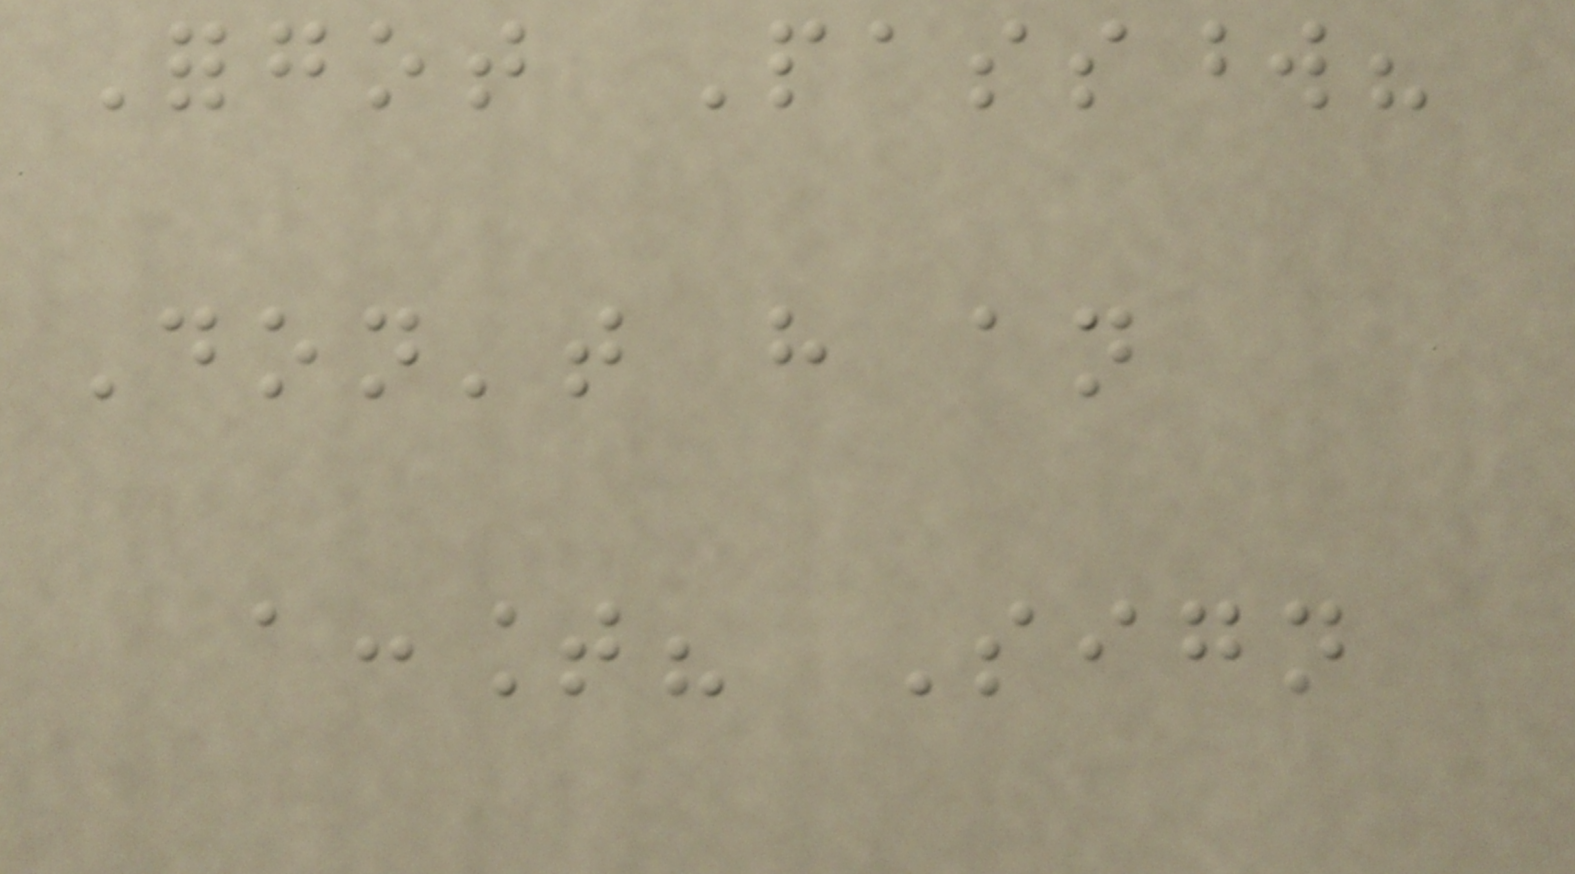Forgot Password?
Don't have an
account? Sign
